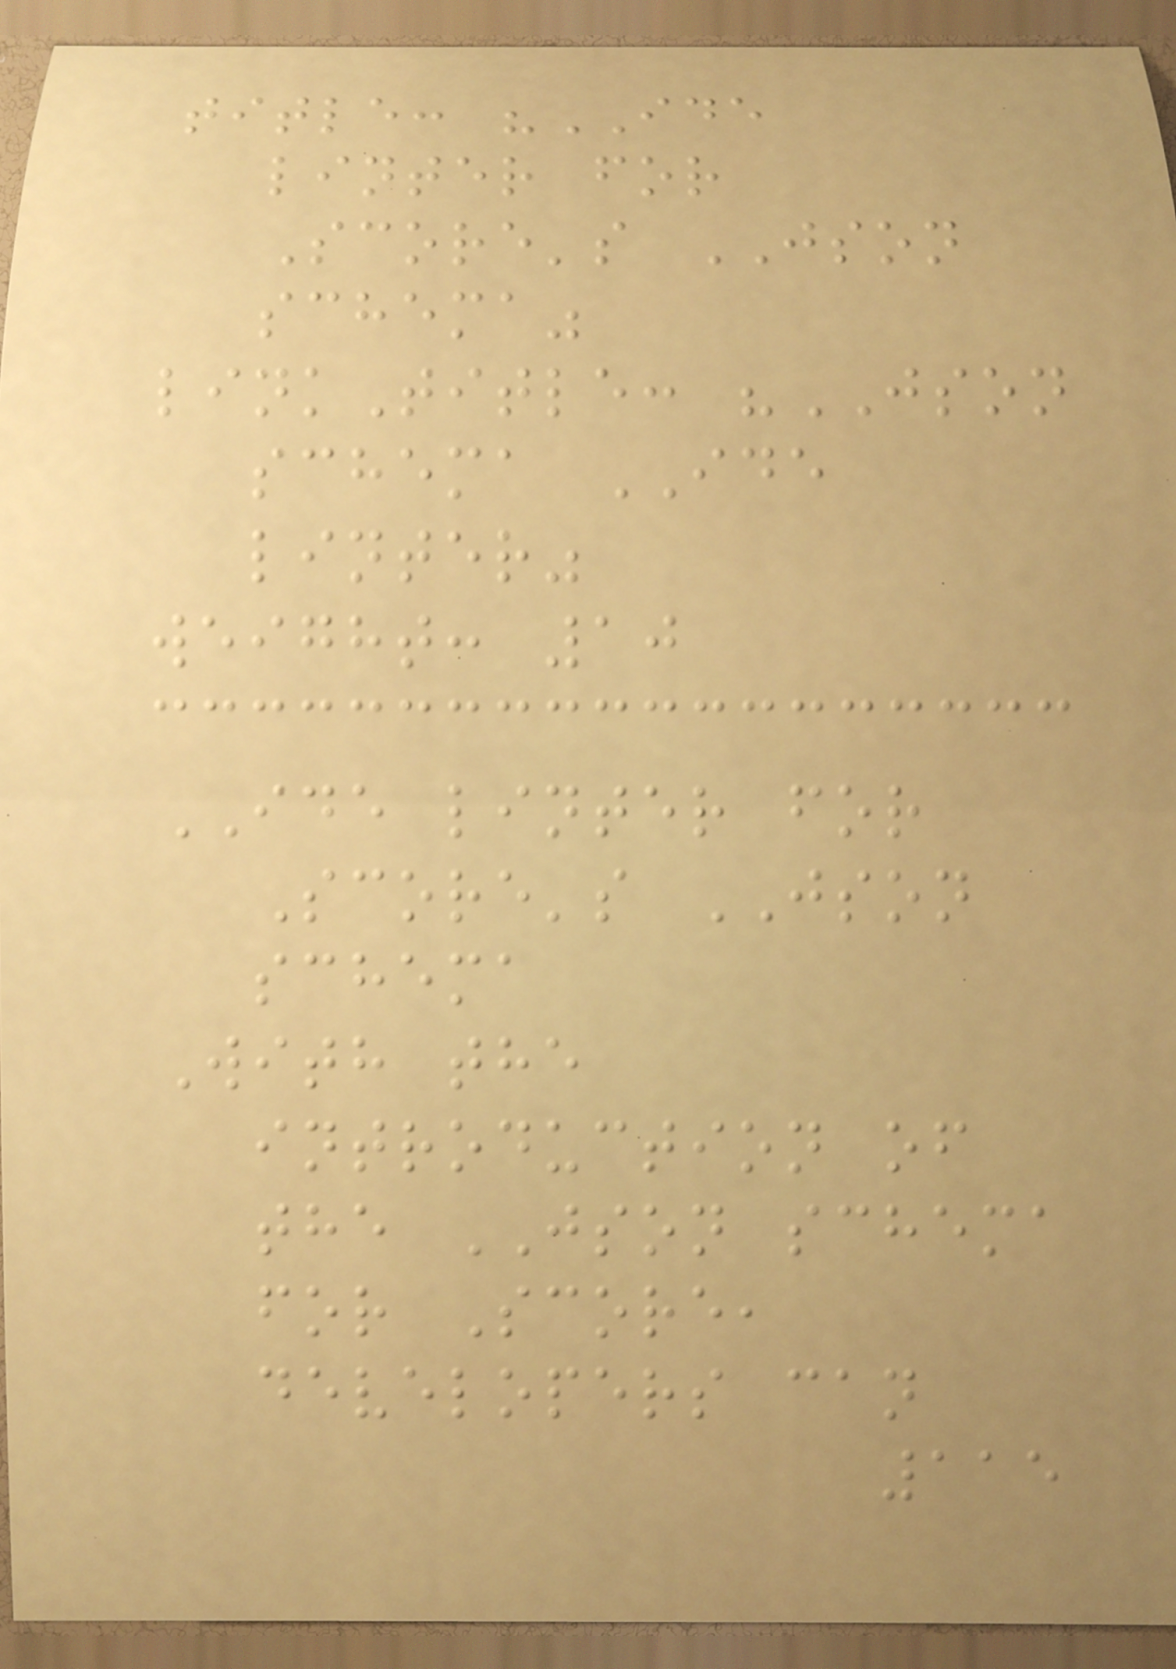title: "IDE
linter for
Score's JSON
schema"
linkTitle: "JSON
schema IDE
linter"
weight: 10
IDE linter for
Score's JSON
schema
With the
introduction of
the JSON schema
for Score,
developers can
115
